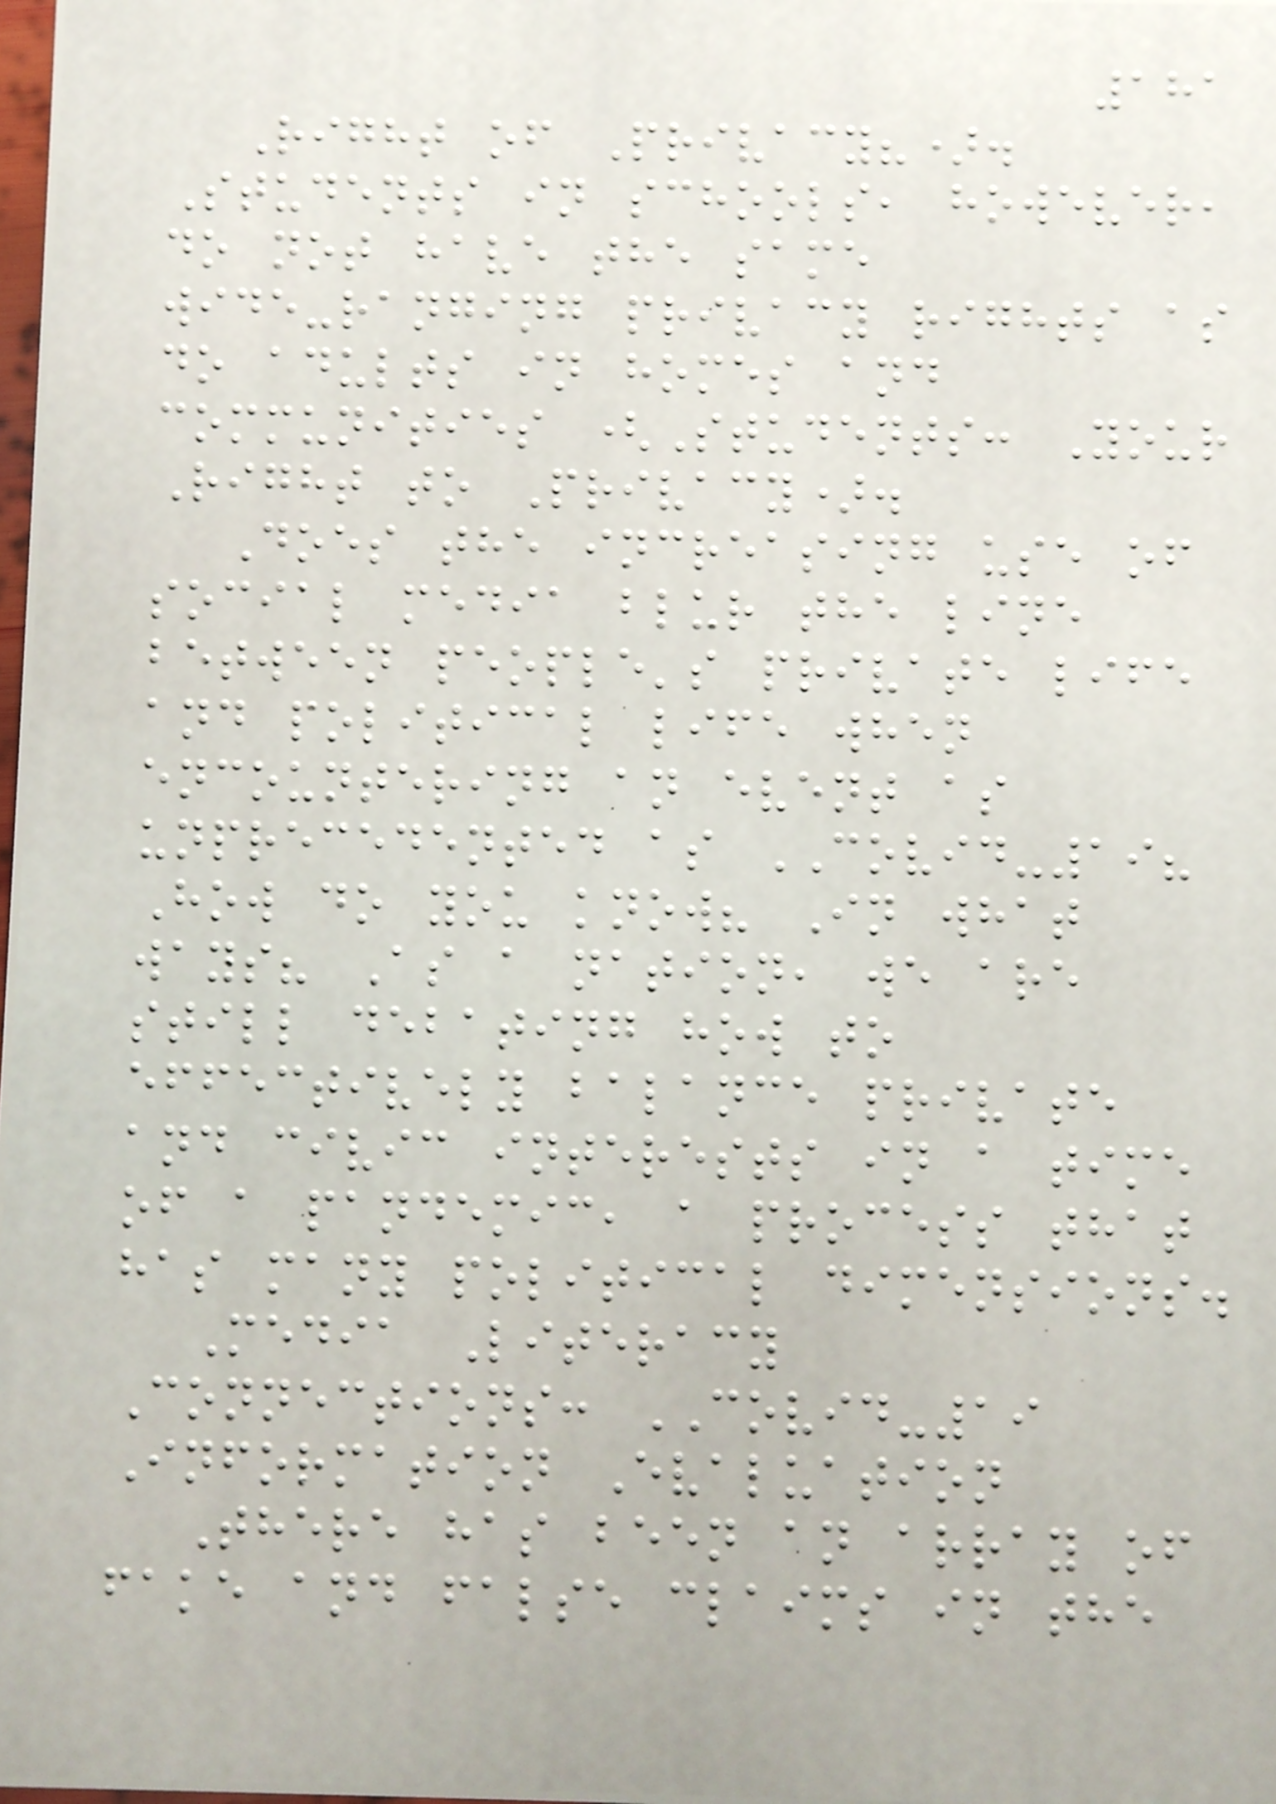181
Right of Privacy?).
Students in schools, however,
do not have the same
wide-ranging privacy rights as
do adults in homes and
communities (Students: Your
Right to Privacy).
Does the increasing use of
social media blur the line
between people's private life
and political life when
encountering an event as
unprecedented as COVID-19?
How do you know? In what
ways? As a nation, we are
still debating how to
effectively balance private
and civic interests in a time
of a pandemic, a process that
has many political dimensions.
Media Literacy
Connections: COVID-19
Information Evaluation
There has been an array of
fake and false claims in the
